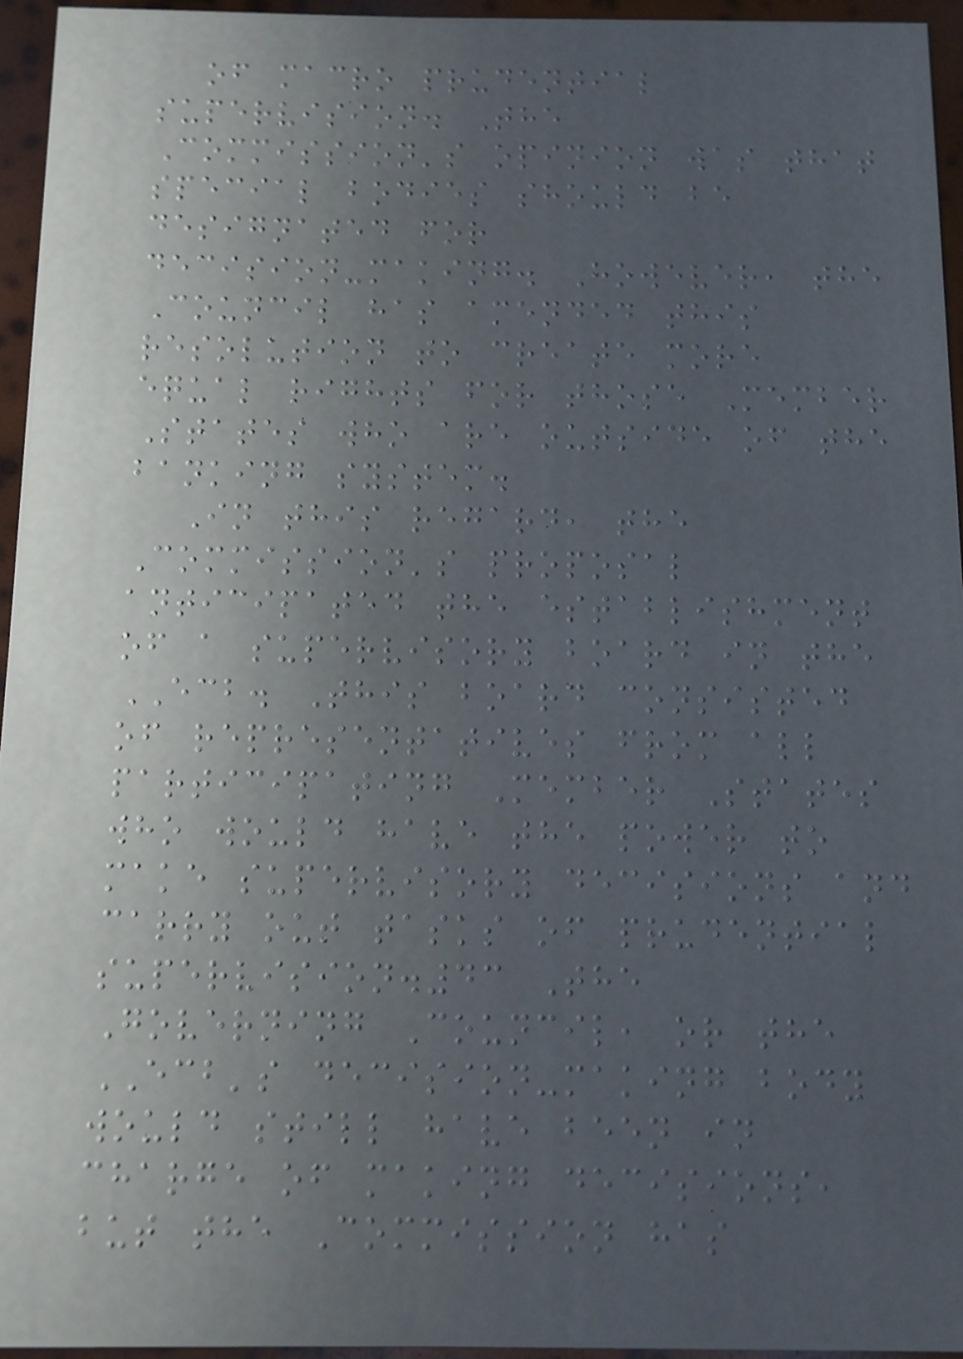of macro prudential
supervision. The
Commission's opinion was that
special bodies should be
designated for
decision-making. However, the
Council has amended this
resolution to create more
equal rights for those Member
States who are outside of the
banking system.
In this regard, the
Commission's proposal
anticipated the establishment
of a supervisory board in the
ECB. This board consisted
of representatives from all
participating Member States
who would have the power to
make supervisory decisions and
carry out tasks of prudential
supervision.43 The
Governing Council, or the
ECB's decision-making body
would still have been in
charge of making decisions,
but the Commission has
